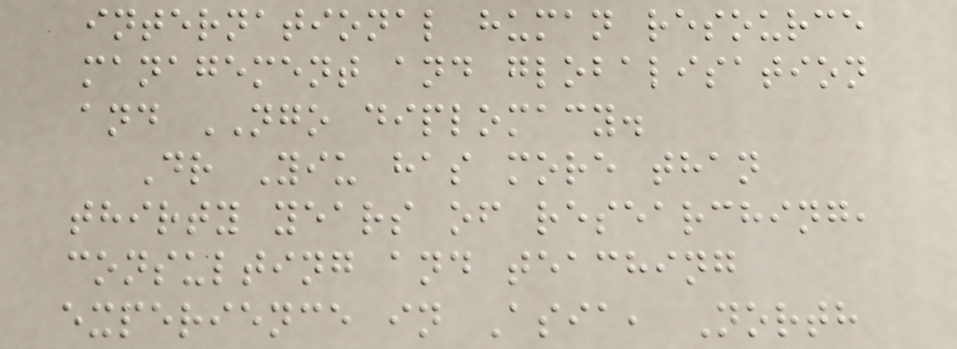international human resource
management and globalisation
and NGO diplomacy.
Dr Yiu has more than
thirty years of researching,
consulting and teaching
experience in Asia, North
